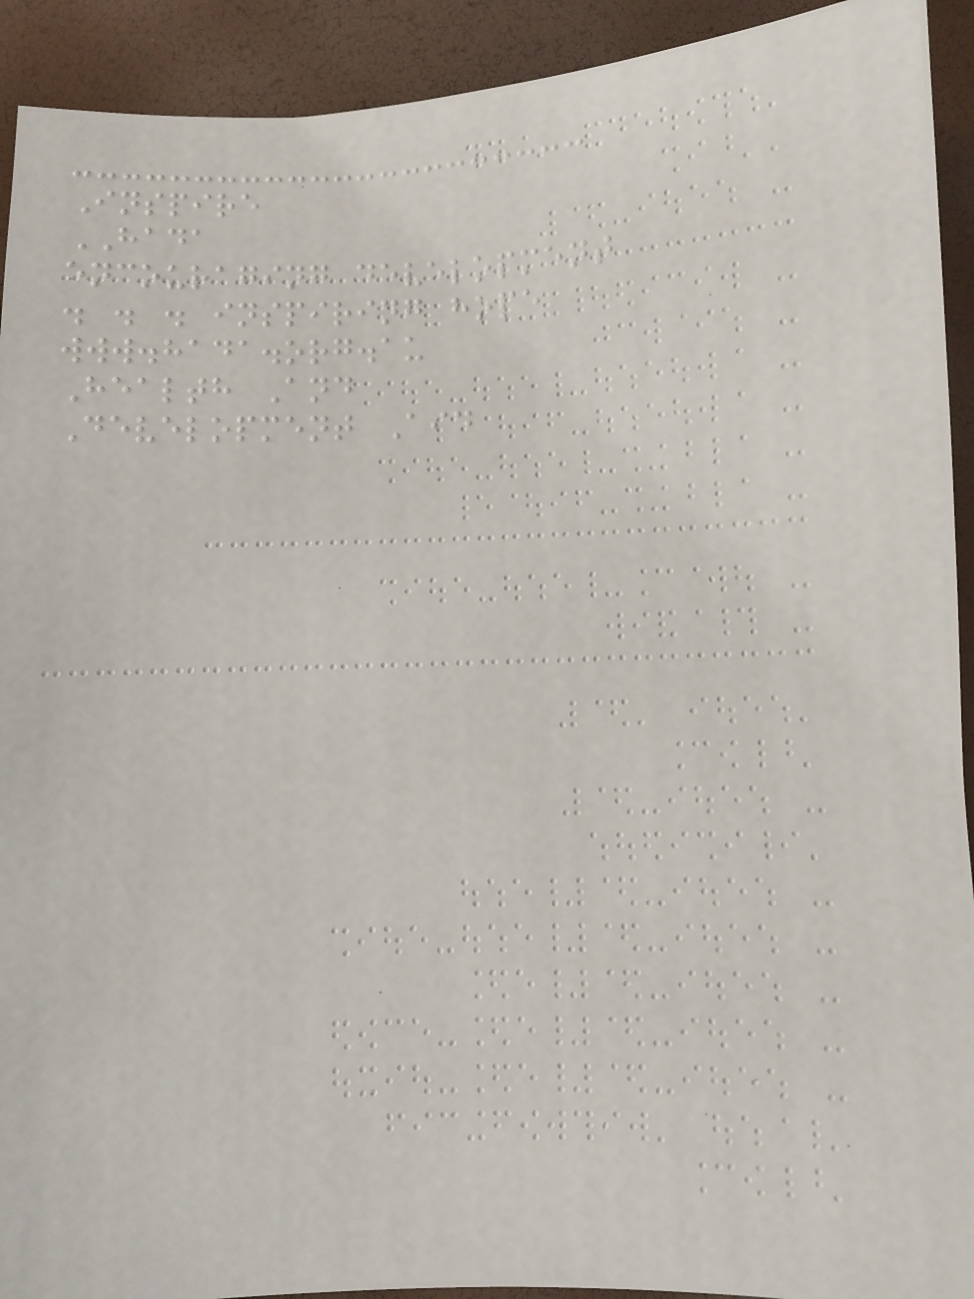Inspire
HADA
encouraging development
. . . inspiring hope
www.hada.org.au
Health And
Development Aid
